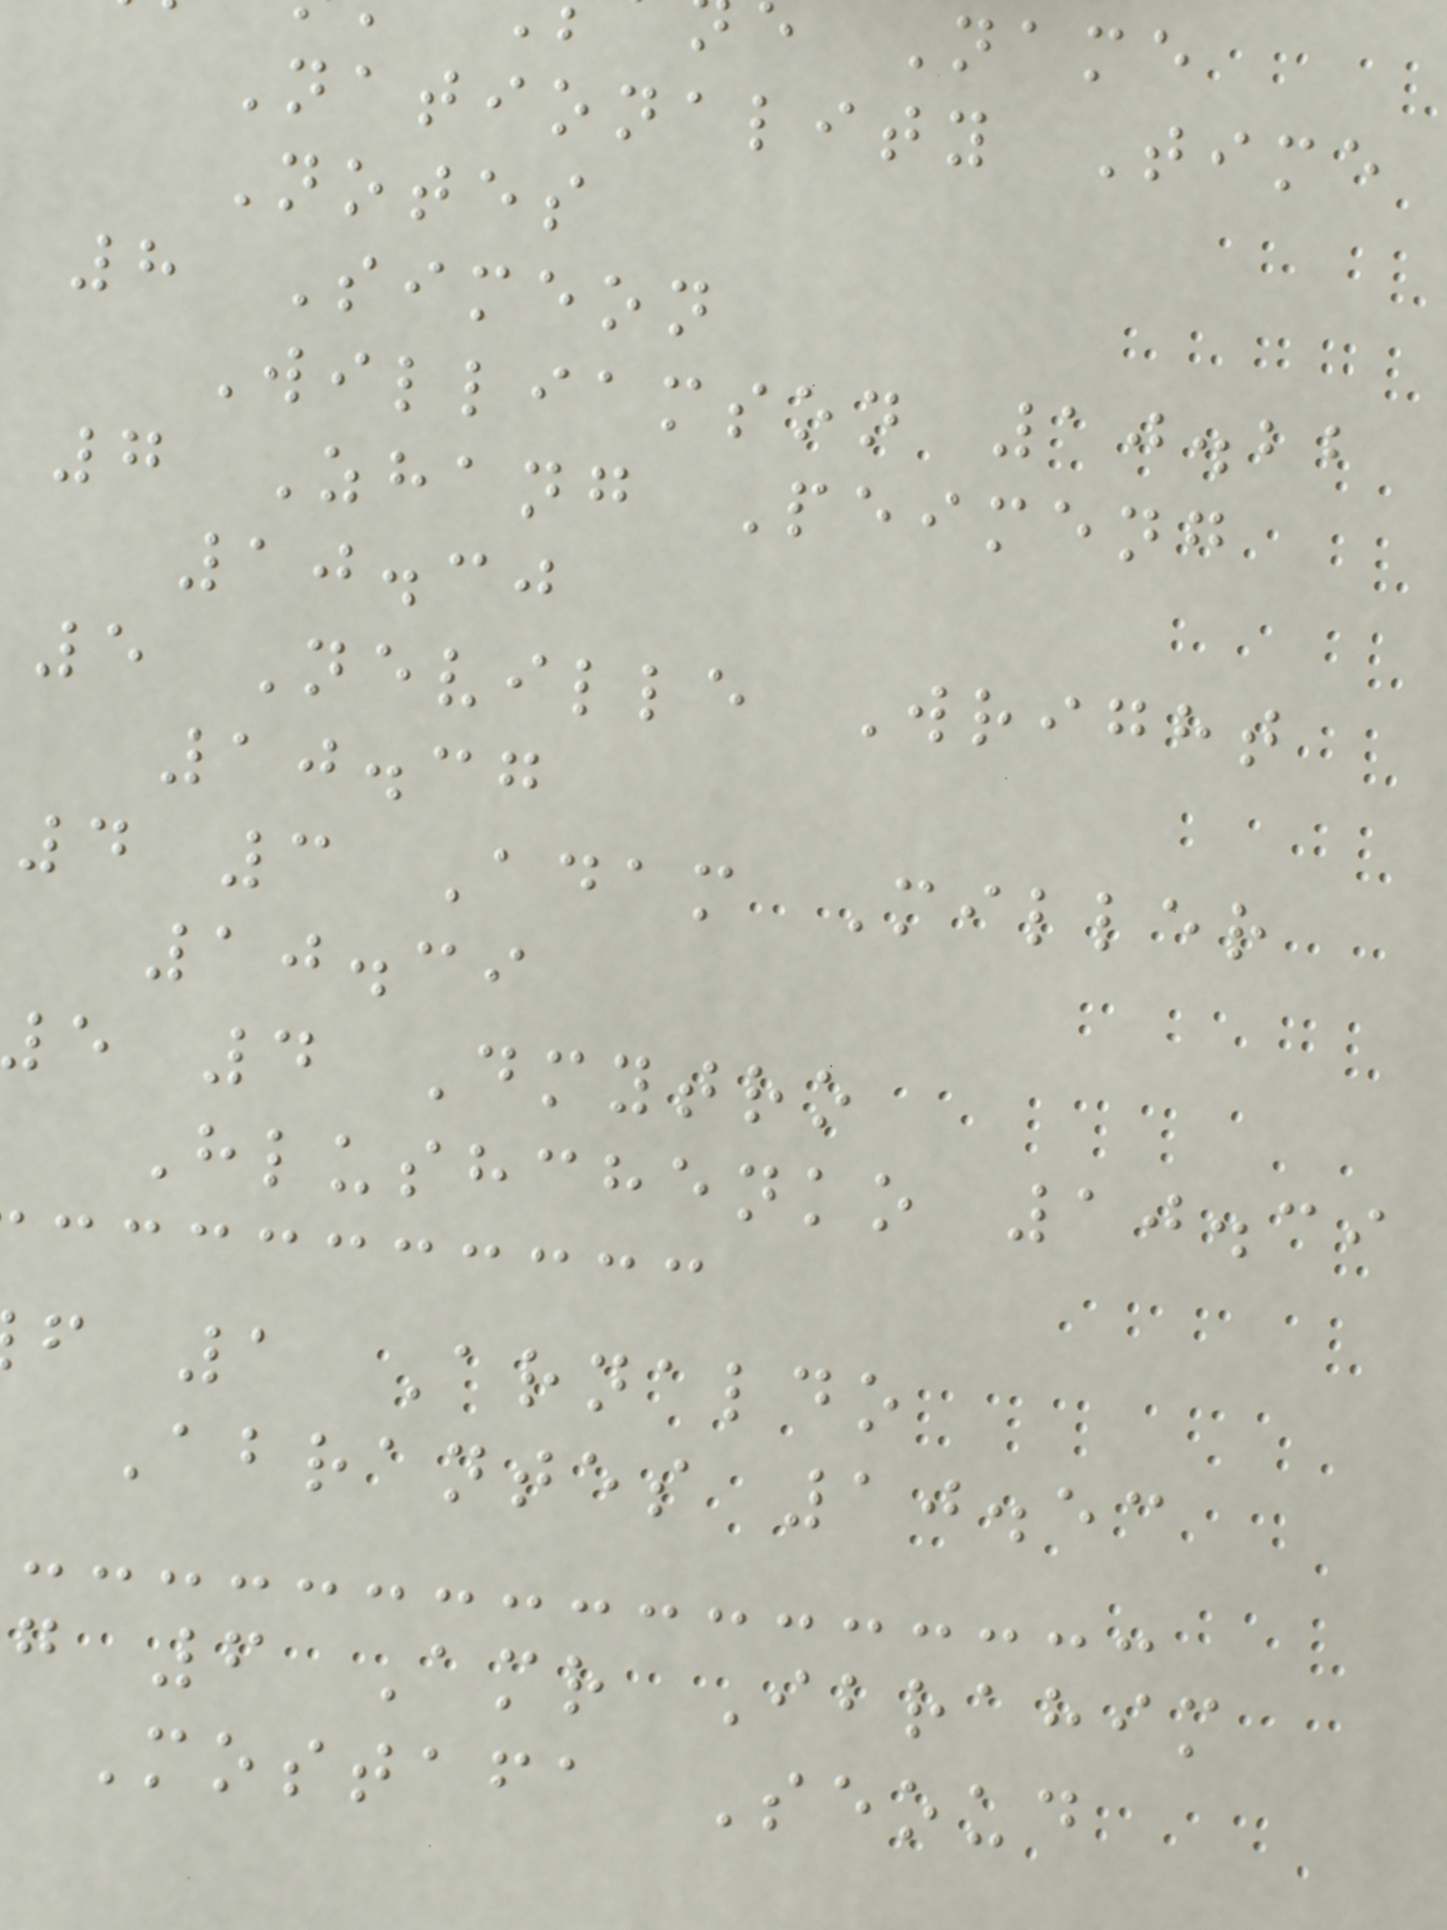Name
Nationality Time
Notes
8 Simeon
Williamson 10.22
7 Zhang Peimeng
10.30
5 Neville Wright
10.37
4 3 Adam Miller
10.39
e 4 Dmytro
Hlushchenko 10.39
f 1 Arnaldo
Abrantes 10.53
g 6 Amr Ibrahim
Mostafa Seoud
